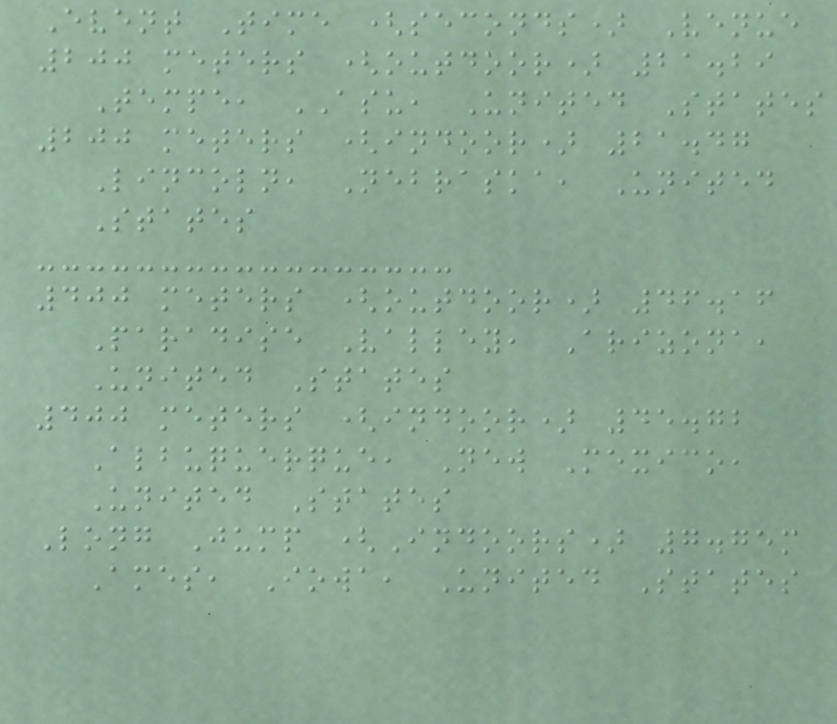Event Time (seconds) Venue
200 meters (outdoor) 21.29
Tempe, ASU, United States
200 meters (indoor) 21.47
Lincoln, Nebraska, United
States
400 meters (outdoor) 46.16
Paradise Valley, Arizona,
United States
400 meters (indoor) 45.72
Albuquerque, New Mexico,
United States
Long Jump (Indoors) 7.75m
Ames, Iowa, United States
